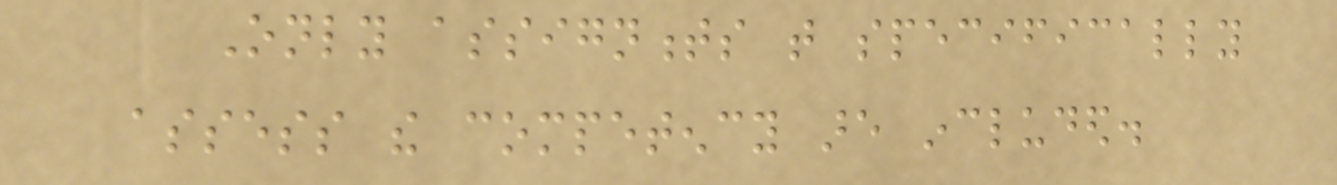Only assignments that specifically
assess the competency are included.
